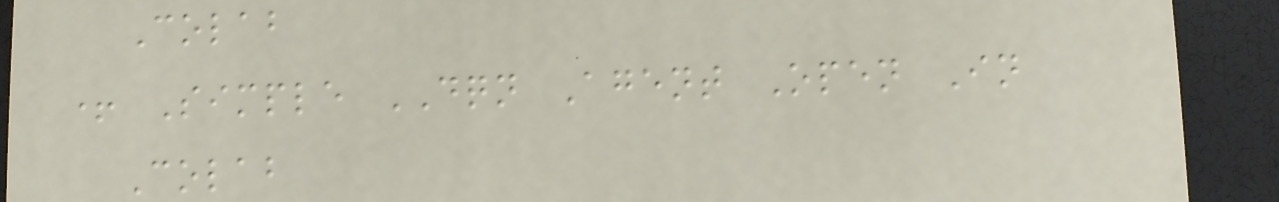Colab
+ Simple DQN Agent Open In
Colab
